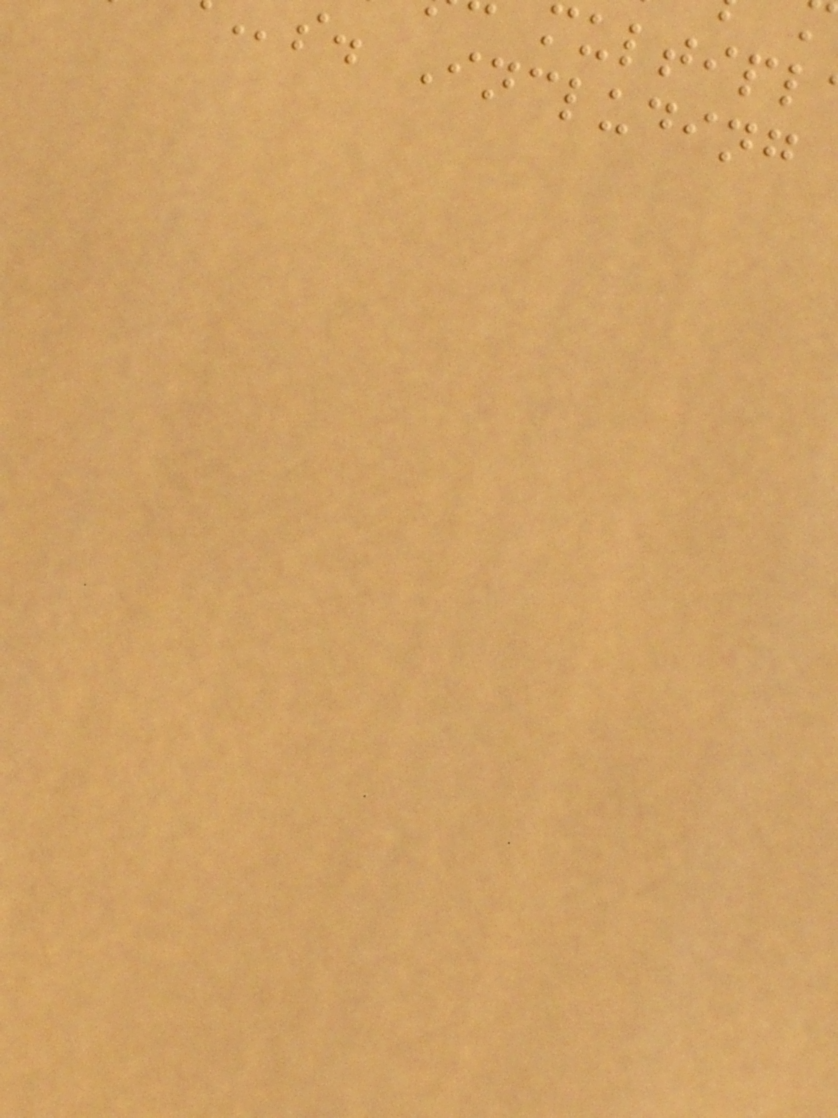multipl
s. Including
